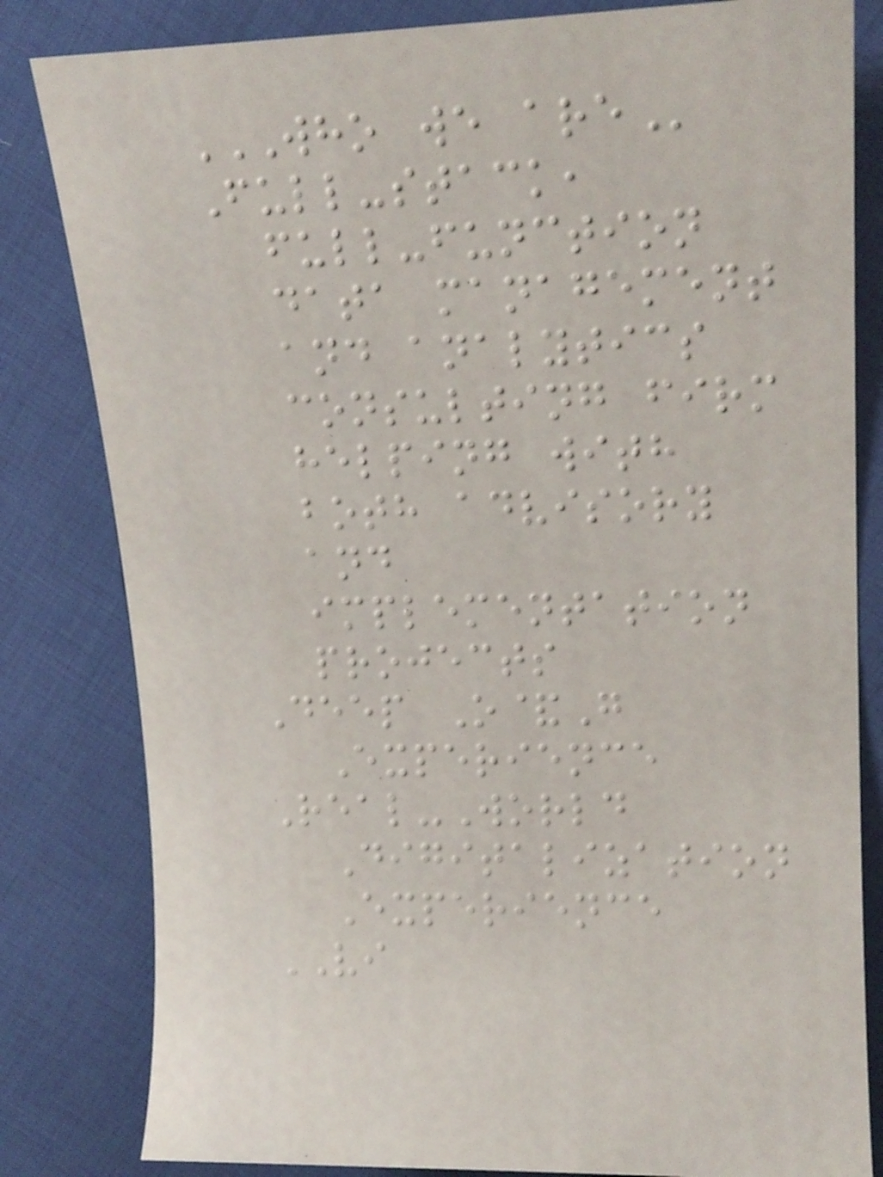WHO WE ARE
Full-stack,
full-function
data management
and analytics
consulting firm
helping with
both advisory
and
implementation
projects
Deep O&G
Experience
Real-World
Digitalization
Experience
VI
